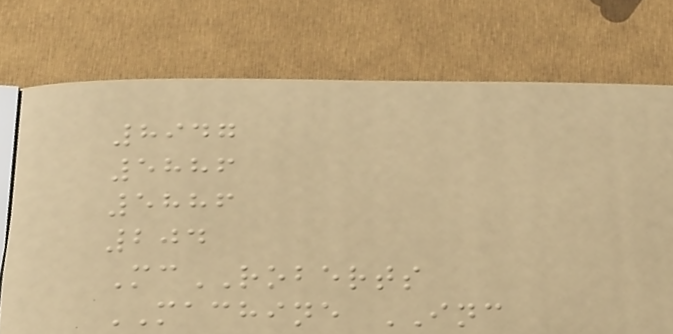8947
5886
5886
204
McROBERTS
MACHINE INC
